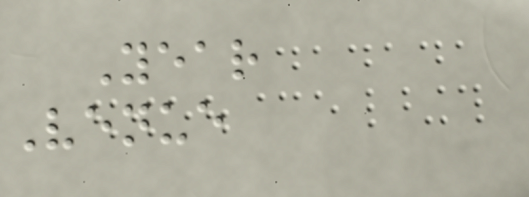Year
Venue
